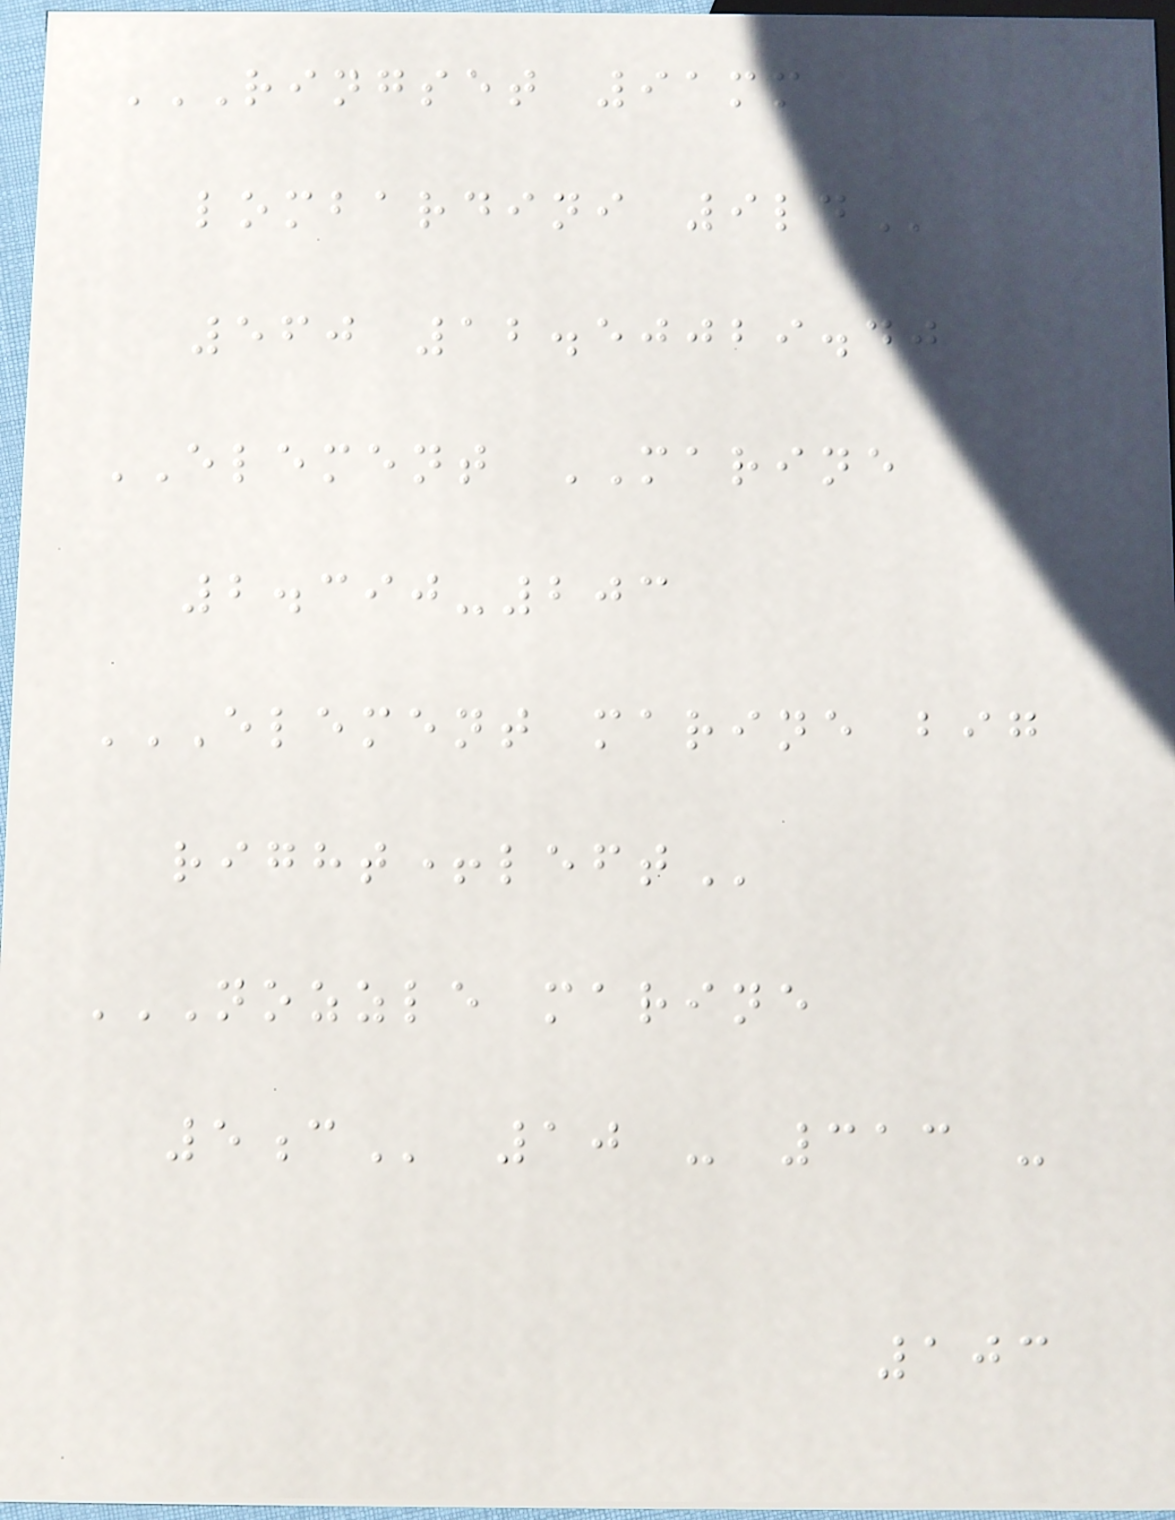RINGSET 91MM
LOMBARDINI 9LD
560 12.50029.40
ELEMENT MARINE
2.390-203
ELEMENT MARINE BIG
RIGHT+LEFT
NOZZLE MARINE
5C 10 - 313 -
103
